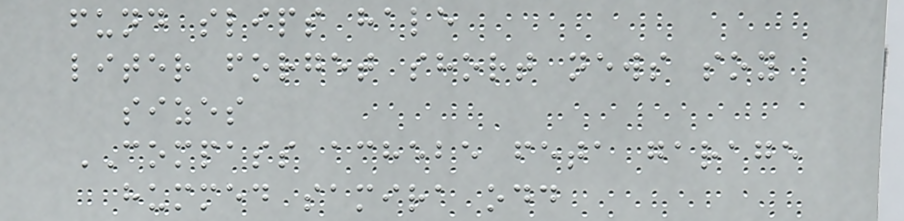fund slips hale
liter forget short news soy
sizes
COMPASS achebe feta garage
hummed samira odd
